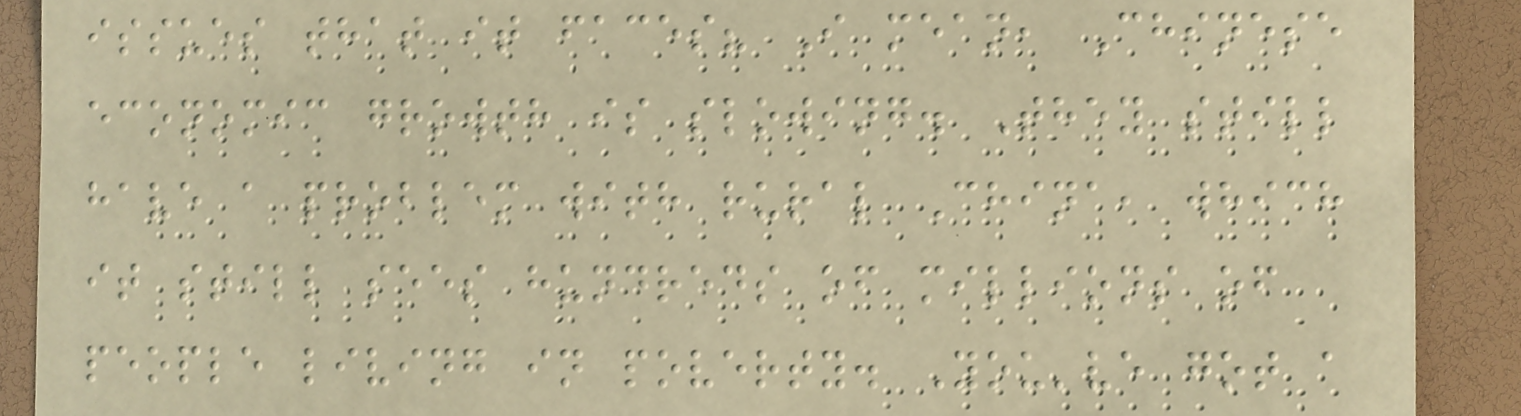issues that it faces? I mean, Chinese
economic growth is slowing. They still
have a problem with rural China, which
it still sees hundreds of millions of
people living in poverty. You've got a
